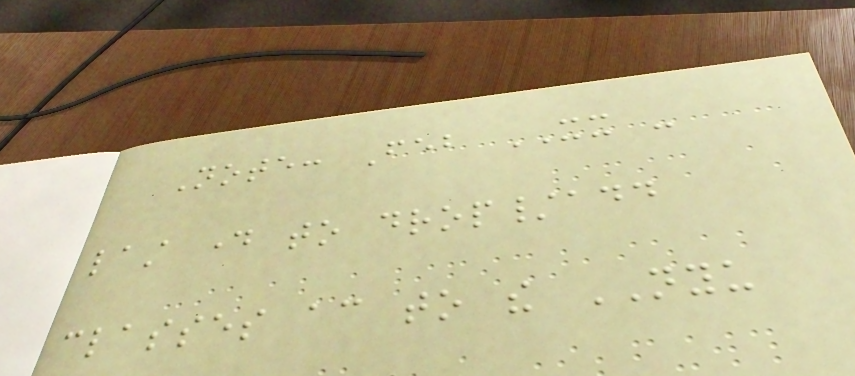Note: Feb XX -
last day to drop/add
classes according to the NYU
